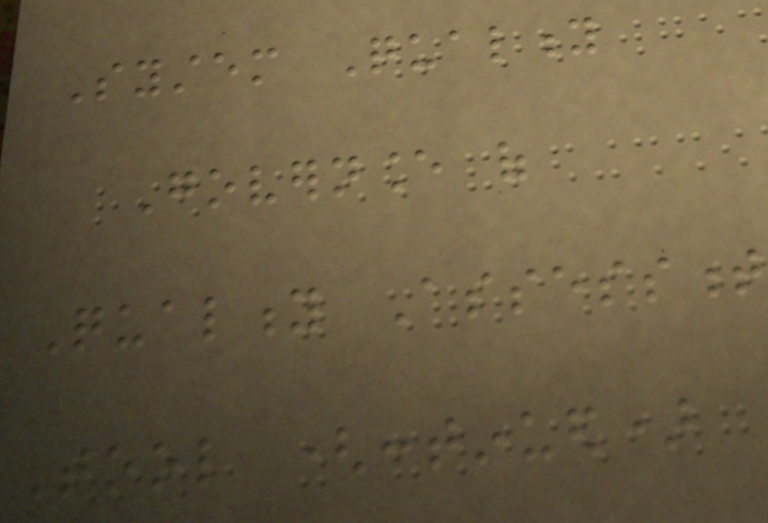System Quality
Governance of
Quality Assessment
Tool (continued)
